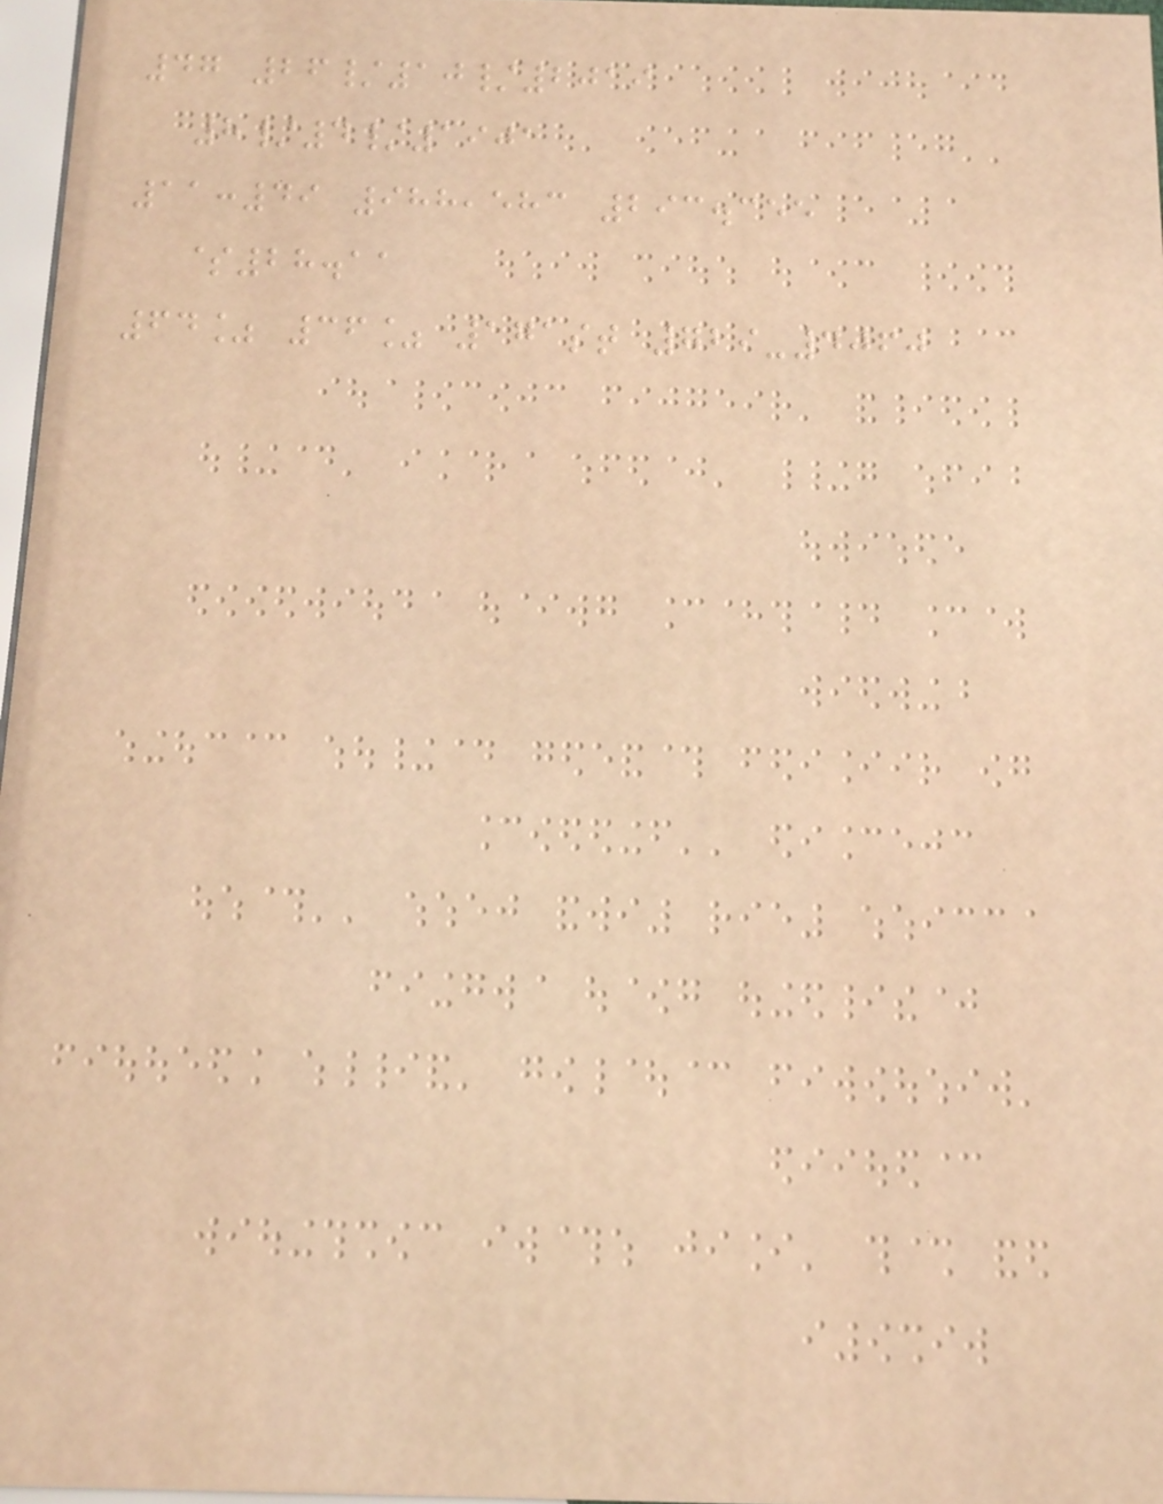47 26/10/2019
8/4/1901
11:49 988,583 293.355
$28.11
64% 36% 171st 729-4060
